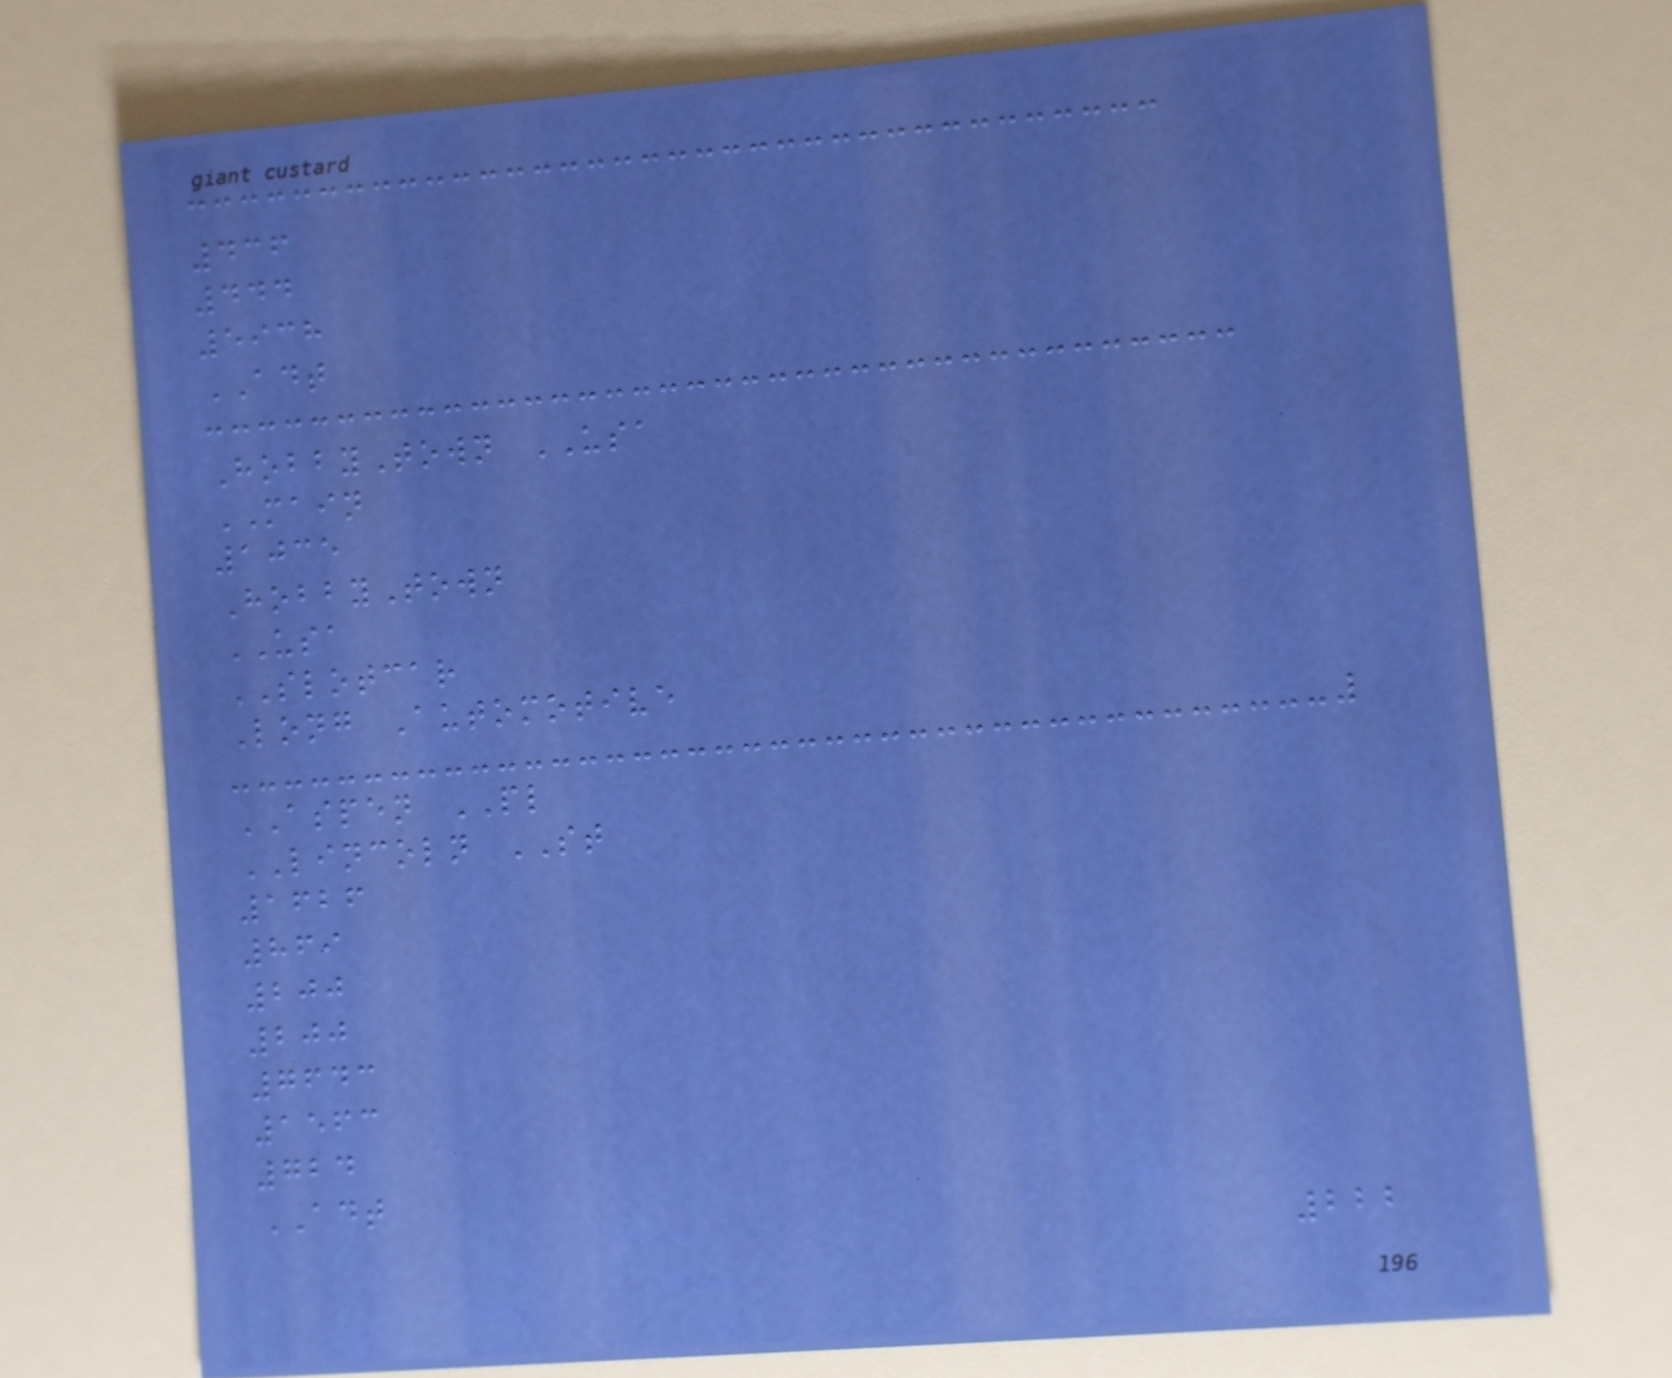436
444
5938
ADT
HobbyTown USA
MAIN
1035
HobbyTown
USA
SLOTCAR
Long Automotive
ASPEN PL
LINCOLN ST
1626
869
200
200
7643
1563
724
ADT
222
